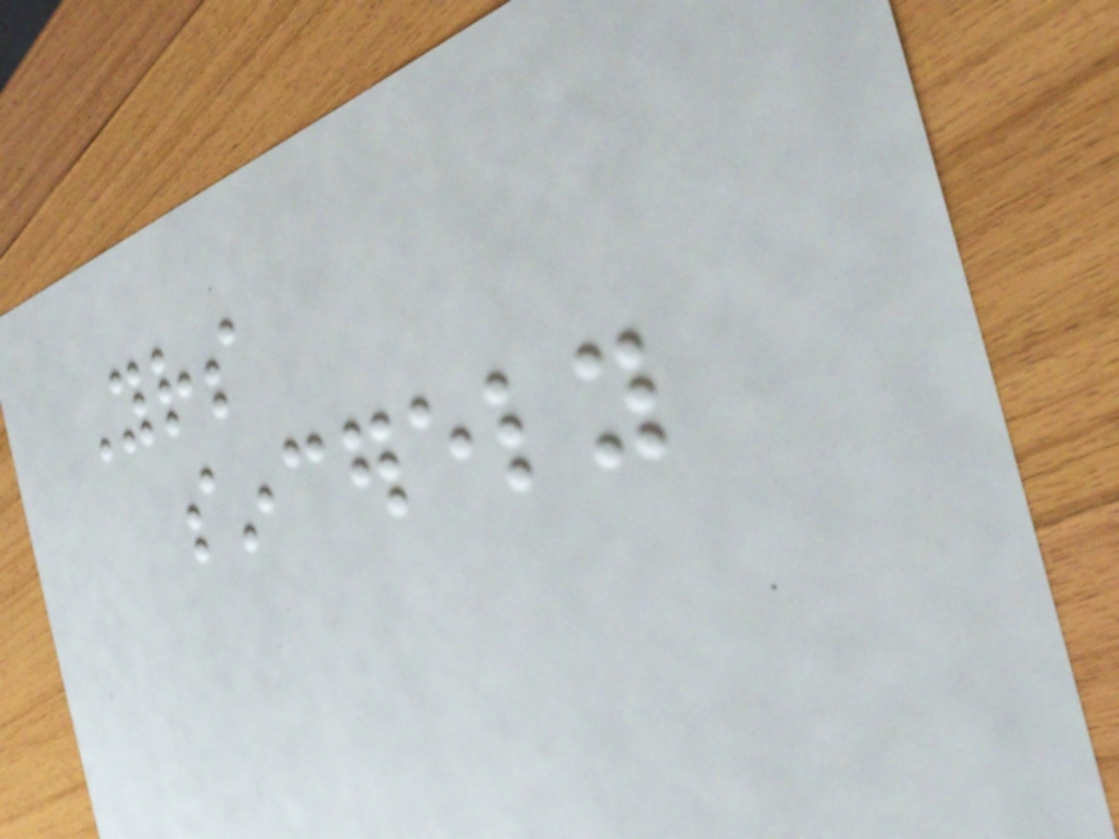Yours
sincerely
